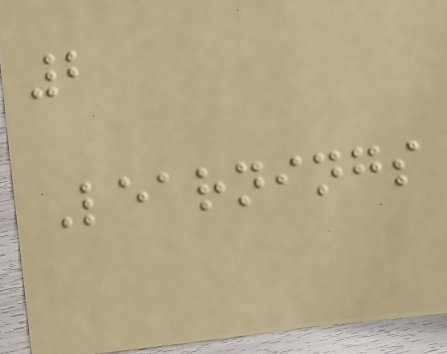2
Learnings
